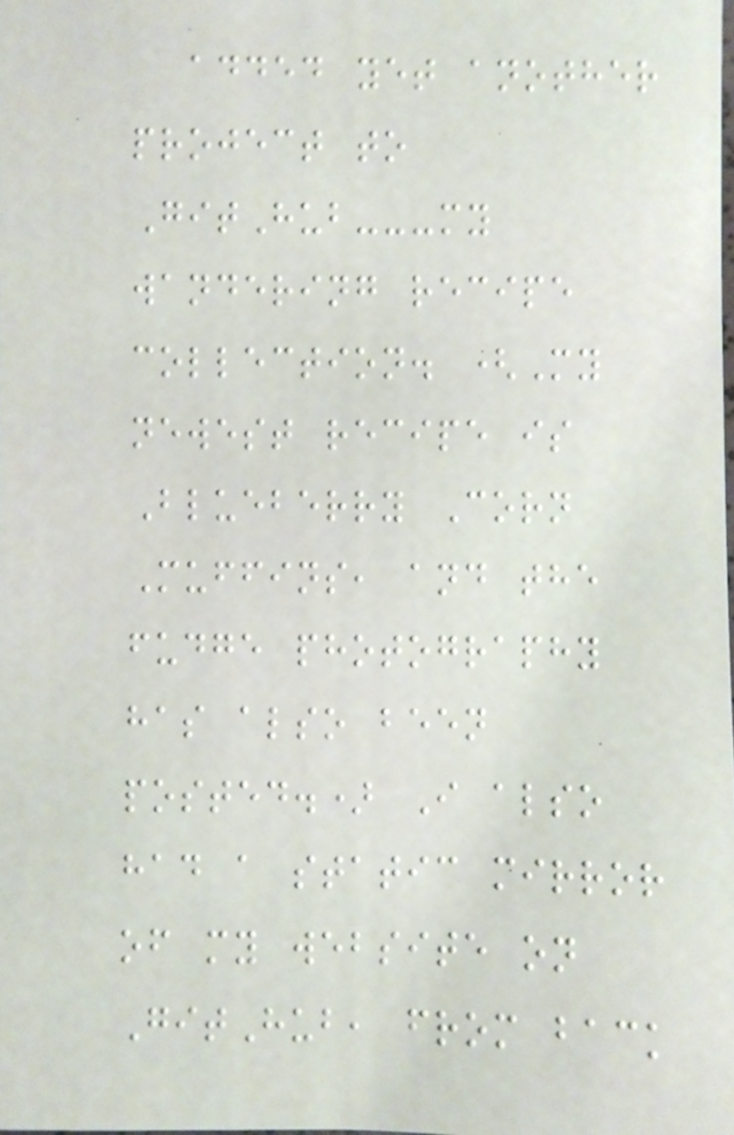added yet another
project to
GitHub---my
wandering recipe
collection. (My
newest recipe is
Blueberry Corn
Muffins, and the
fudge photography
has also been
posted.) I also
had a static mirror
of my website on
GitHub, from back
